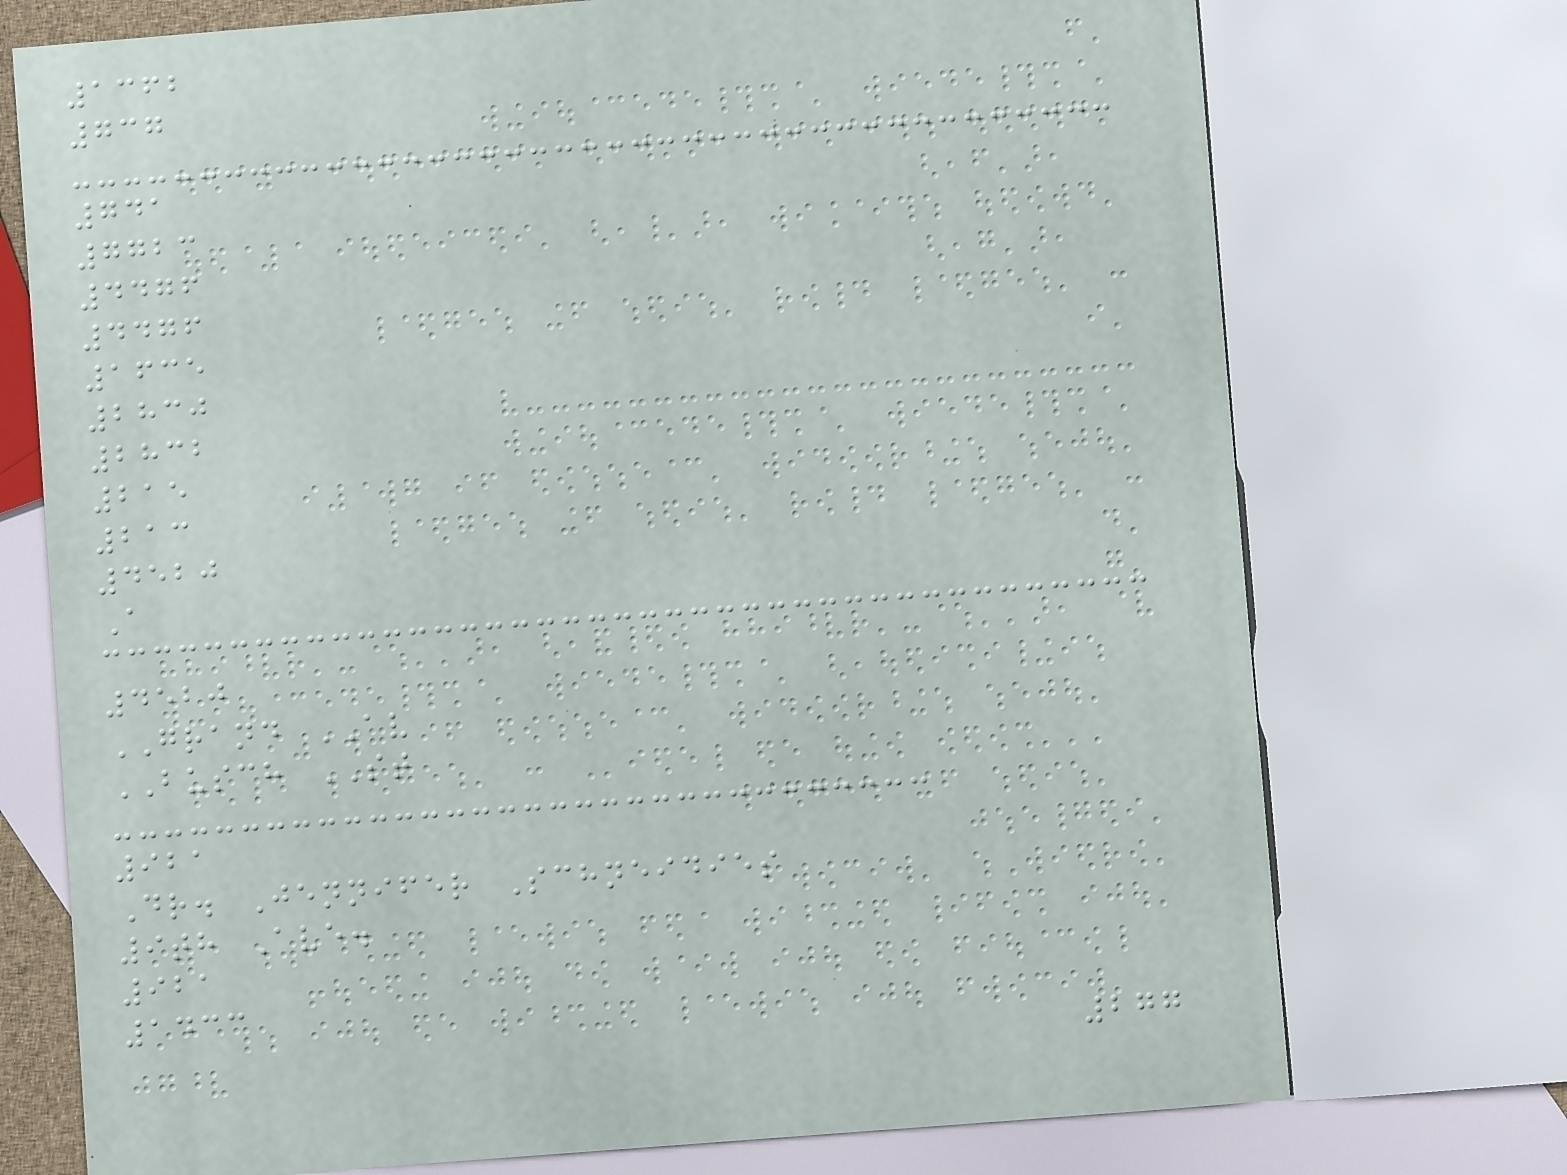1362
737
741
7723
4476
4476
1635
2830
2832
215
213
4520
A
4520
GRAND AV
BUSCH ST
921
Dr. Jennifer Schneidies
9th Ave.
921
1433
277
